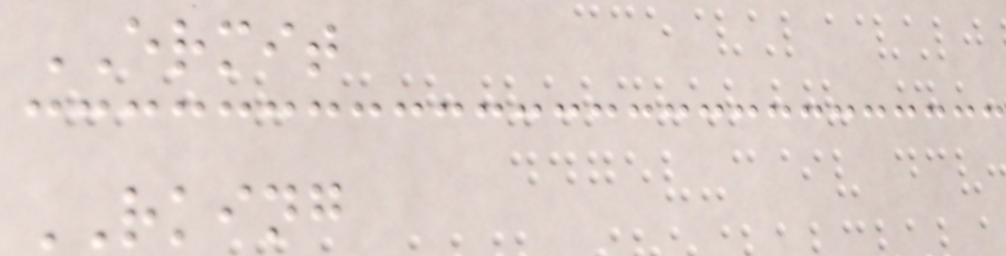ERMIT
RKING
